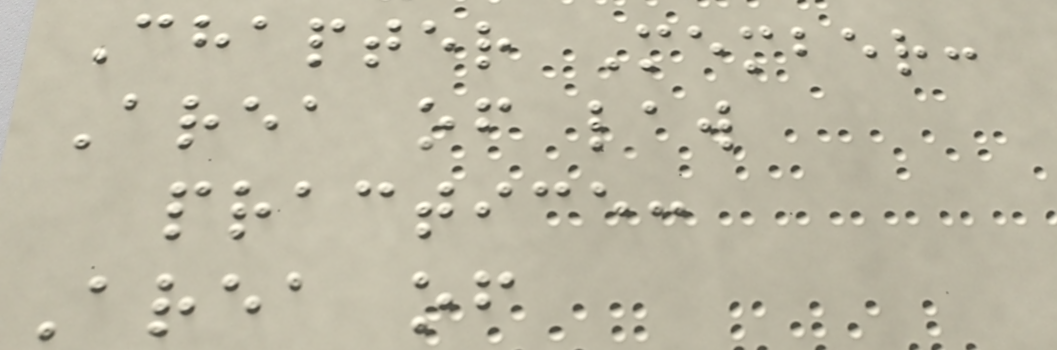Chapter Member:
Area of law
practice:
Area of
